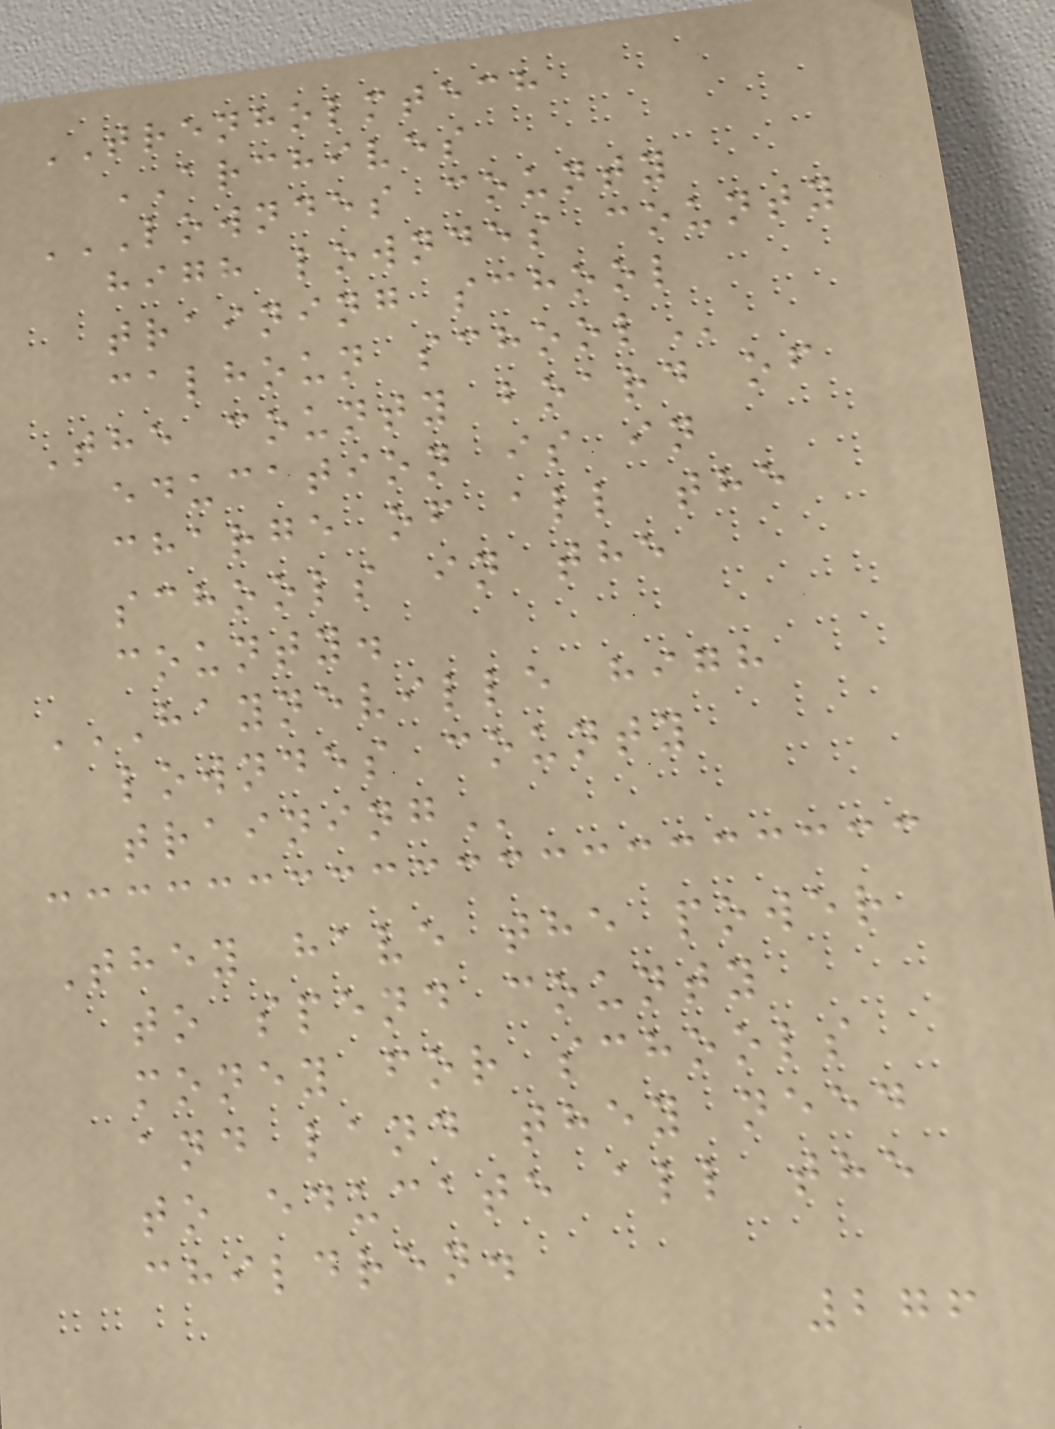TRENHOLMTECH
ARCHIVES
LOWNDES COUNTY
HIGH LOWNDES COUNTY
TRAINING SCHOOL
CALHOUN SCHOOL
The county board of
education is in
charge of all the
schools in the
county.
HAYNEVILLE HIGH
LOWNDES COUNTY
TRAINING
They have the power
to spend county
money for schools
and land they need
to educate all the
children.
276
